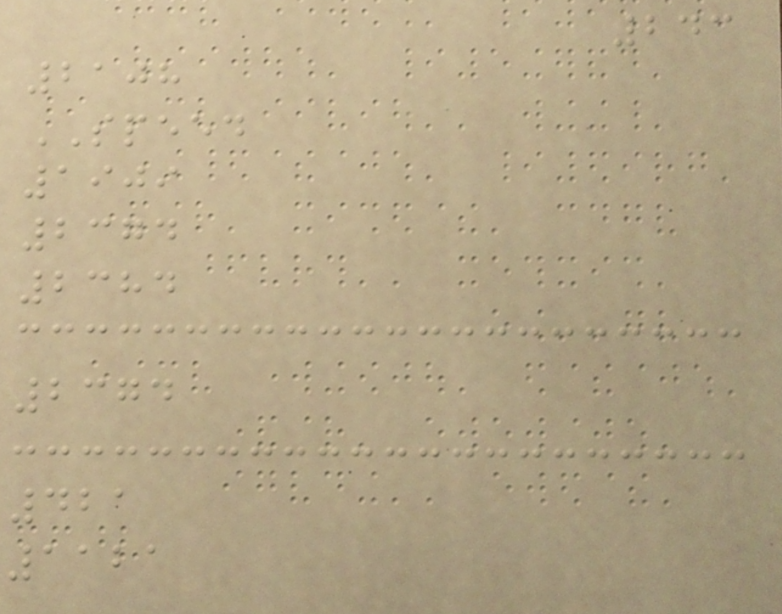243
2108
SPEED
1909
2374
2384
2374
421
1121
